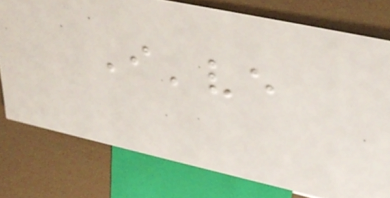I've
